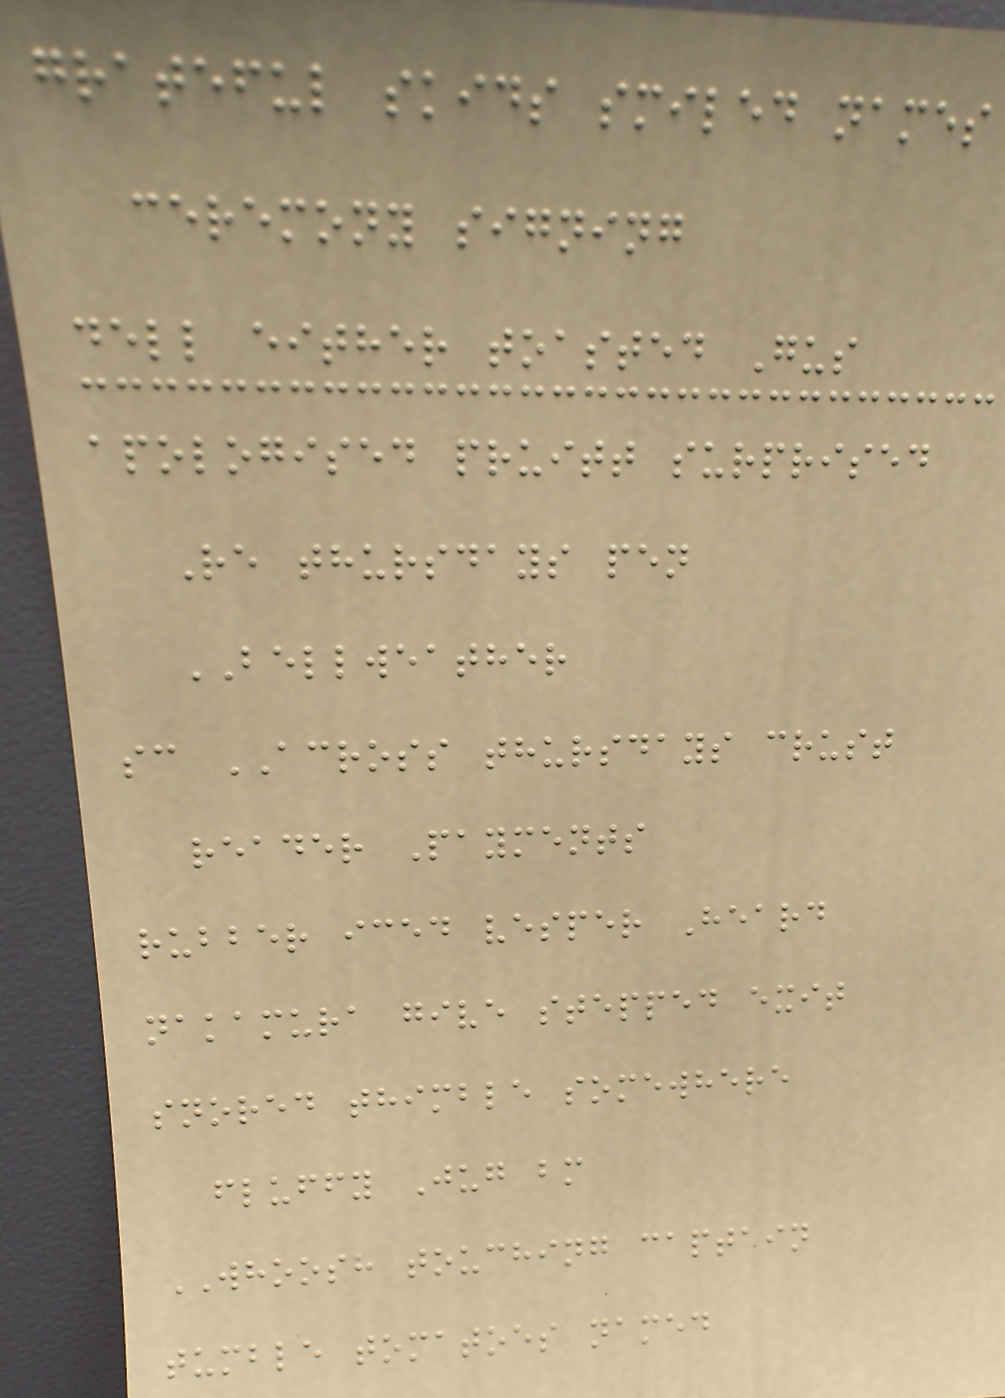grateful skids smiled names
ceremony signing
dell either toasted Gus
apologised pruitt surprised
Re thursdays pen
BELLWEATHER
sc ACROSS thursdays crust
reader Payments
rubber iced vesper Heard
nakamura give stepped exit
snored thimble somewhere
fluffy Jug bm
WHOOSH touching captain
tumble tomatoes named
